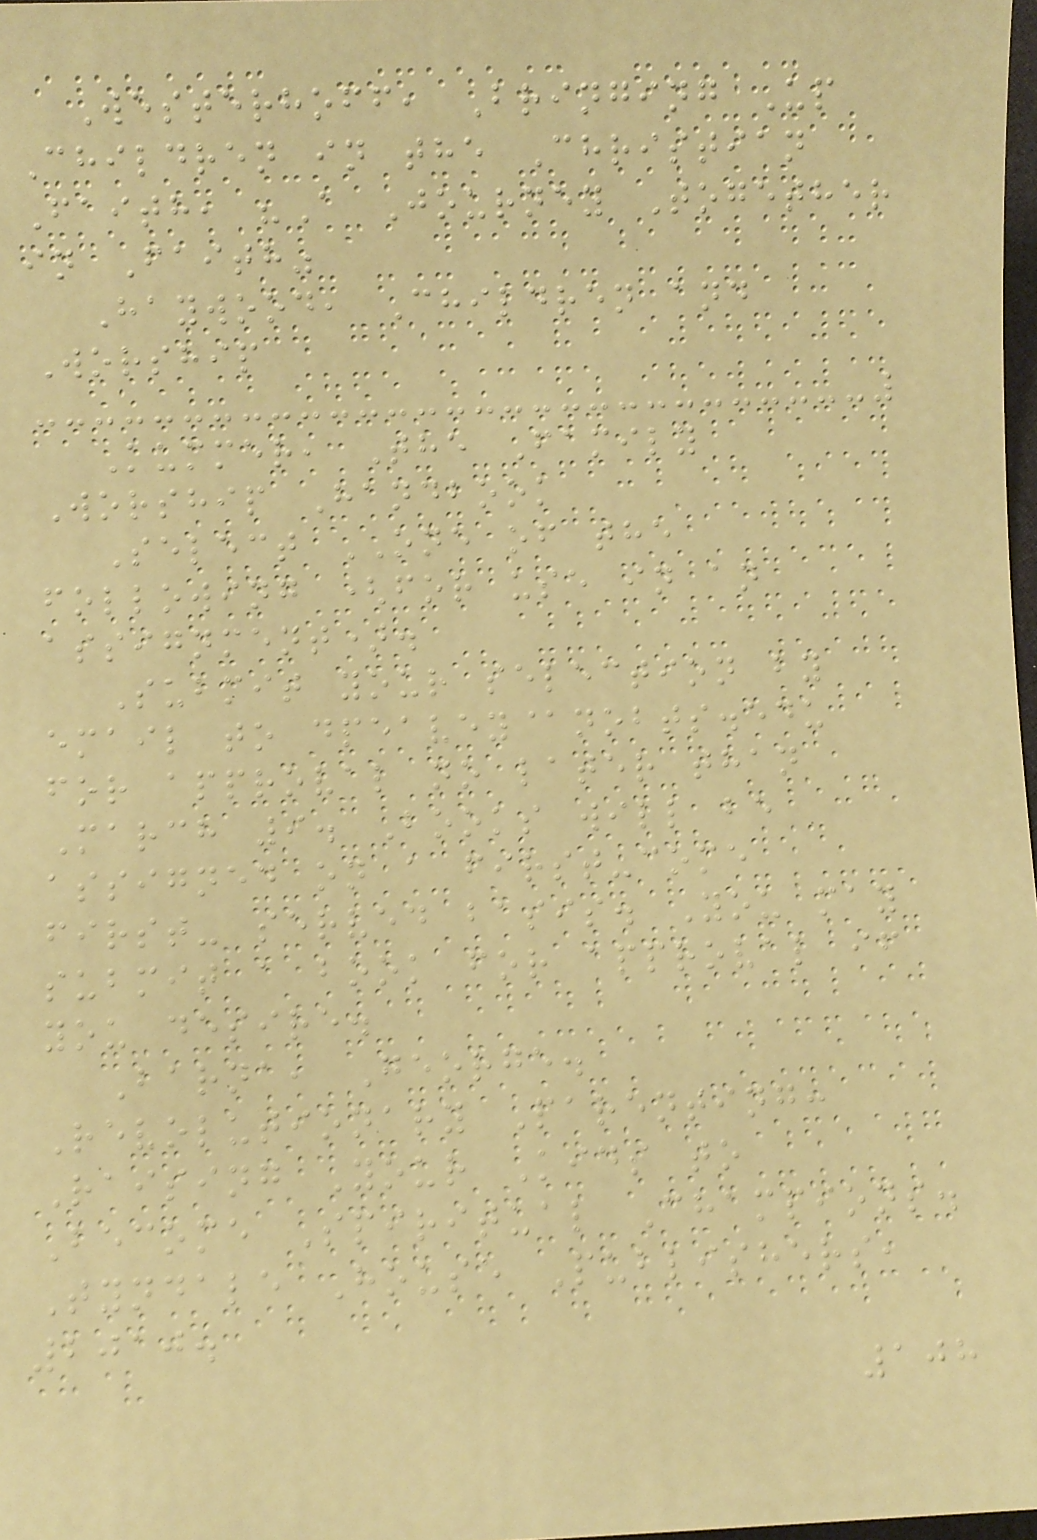Westerhoff, Bringing Up
Children in the Christian
Faith, "A Journey Together
in Faith"
Haywood, Children and
Worship
Kummer, The Family
Worship Handbook
Select ONE of the
following (for use in an
assignment).
Submit your selection by
email to dpeavey@nobts.edu
for approval no later than
March 9. Books will be
assigned on a first-come
first- served basis. You may
submit a book for approval if
you desire.
Barna, George.
Revolutionary Parenting:
Raising Your Kids to
Become Spiritual Champions.
Tyndale House Publishers,
2010.
108
